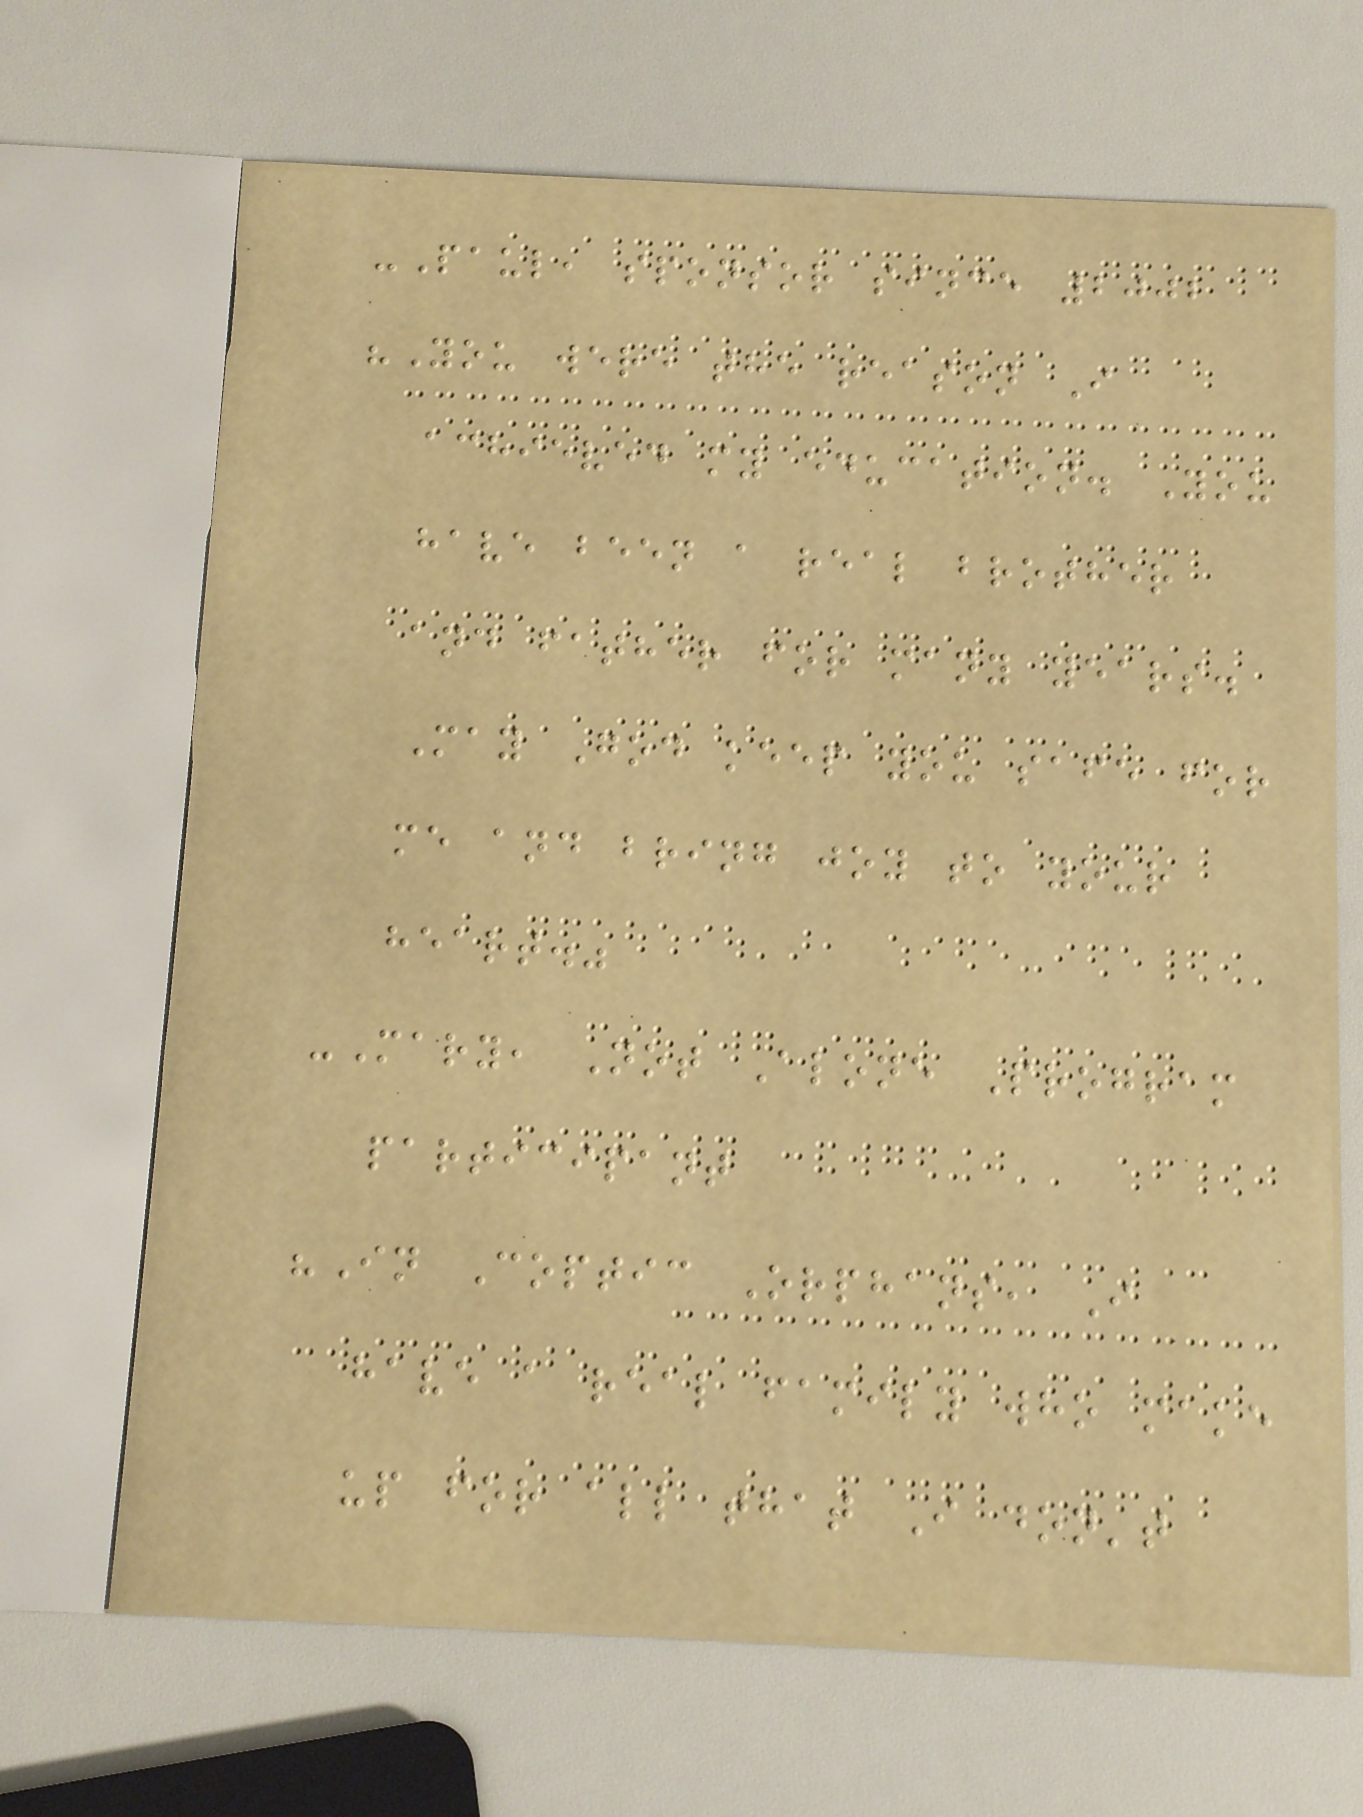-Paul, sponsor since 2002
"You were the reason I
achieved my education. You
have been a real brother
and father for many years.
May God keep you safe for
me and bring joy to your
heart."
-Mary, Not Alone Program
participant
"In Coptic Orphans, I
have a real family who make
up for all that I don't
